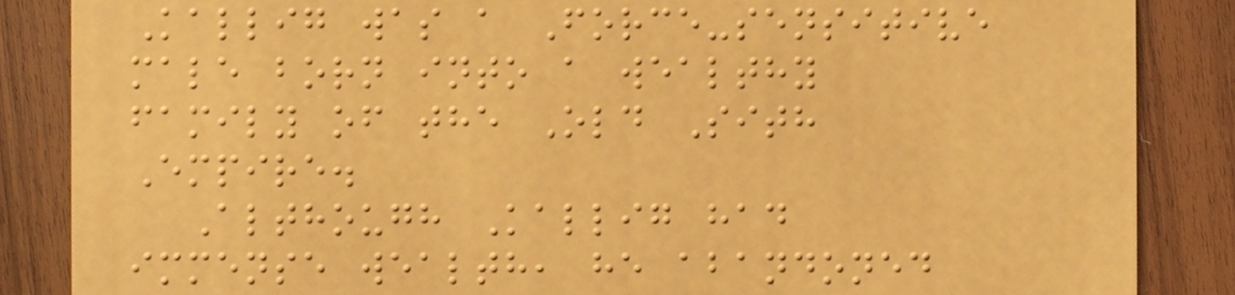Kallig was a Force-sensitive
male born into a wealthy
family of the Old Sith
Empire.
Although Kallig had
immense wealth, he abandoned
